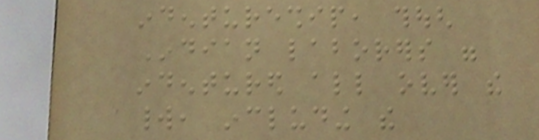indentureship, though
Indian laborers were
indentured all over the
world, including the
